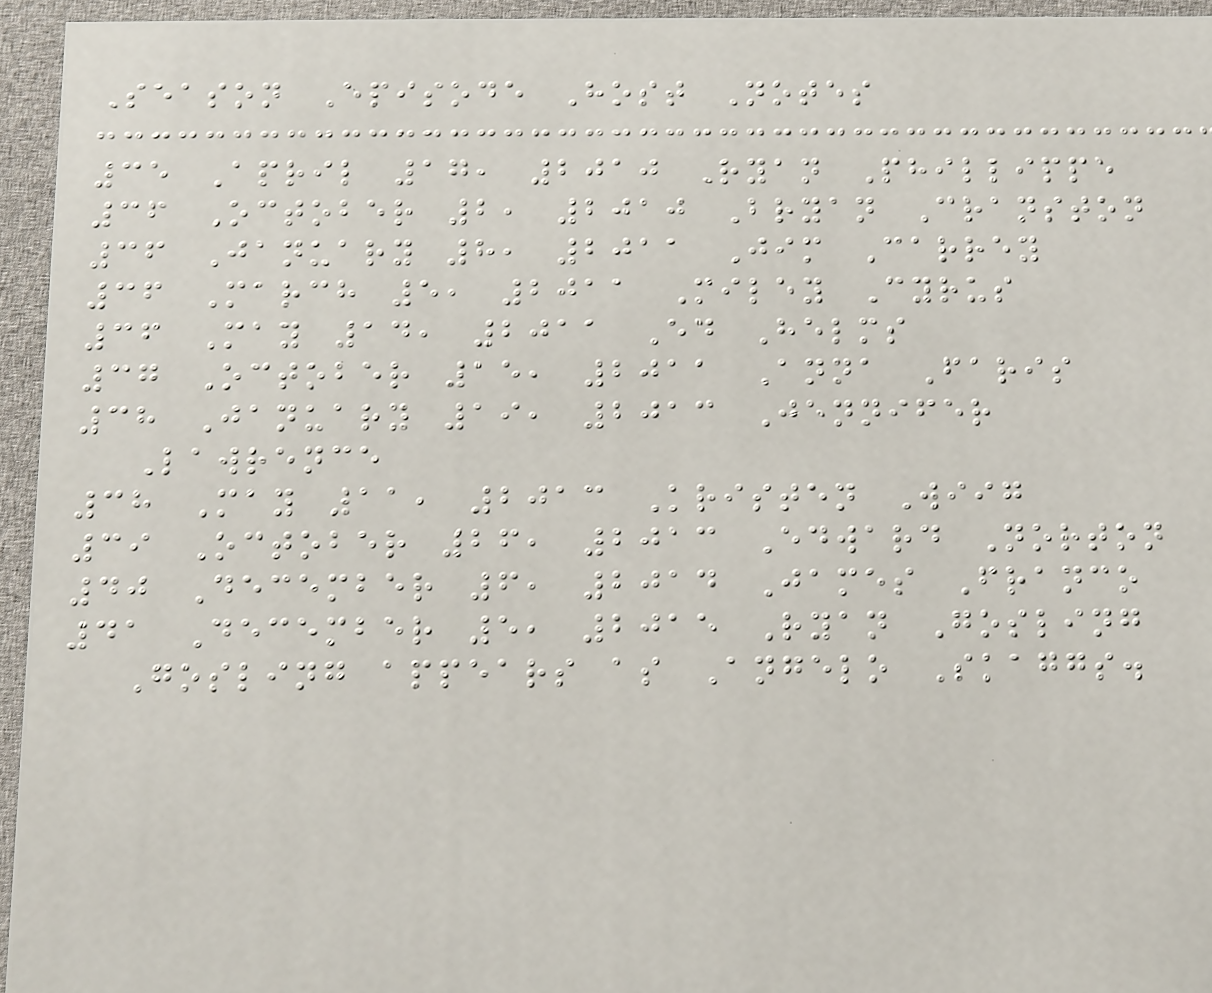Season Episode Host Notes
35 April 17, 2010 Ryan Phillippe
36 October 2, 2010 Bryan Cranston
36 January 8, 2011 Jim Carrey
36 March 5, 2011 Miley Cyrus
36 May 14, 2011 Ed Helms
37 October 15, 2011 Anna Faris
38 January 19, 2013 Jennifer
Lawrence
38 May 11, 2013 Kristen Wiig
39 October 26, 2013 Edward Norton
40 December 6, 2014 James Franco
41 December 5, 2015 Ryan Gosling
Gosling appears as Angelo Skaggs.
